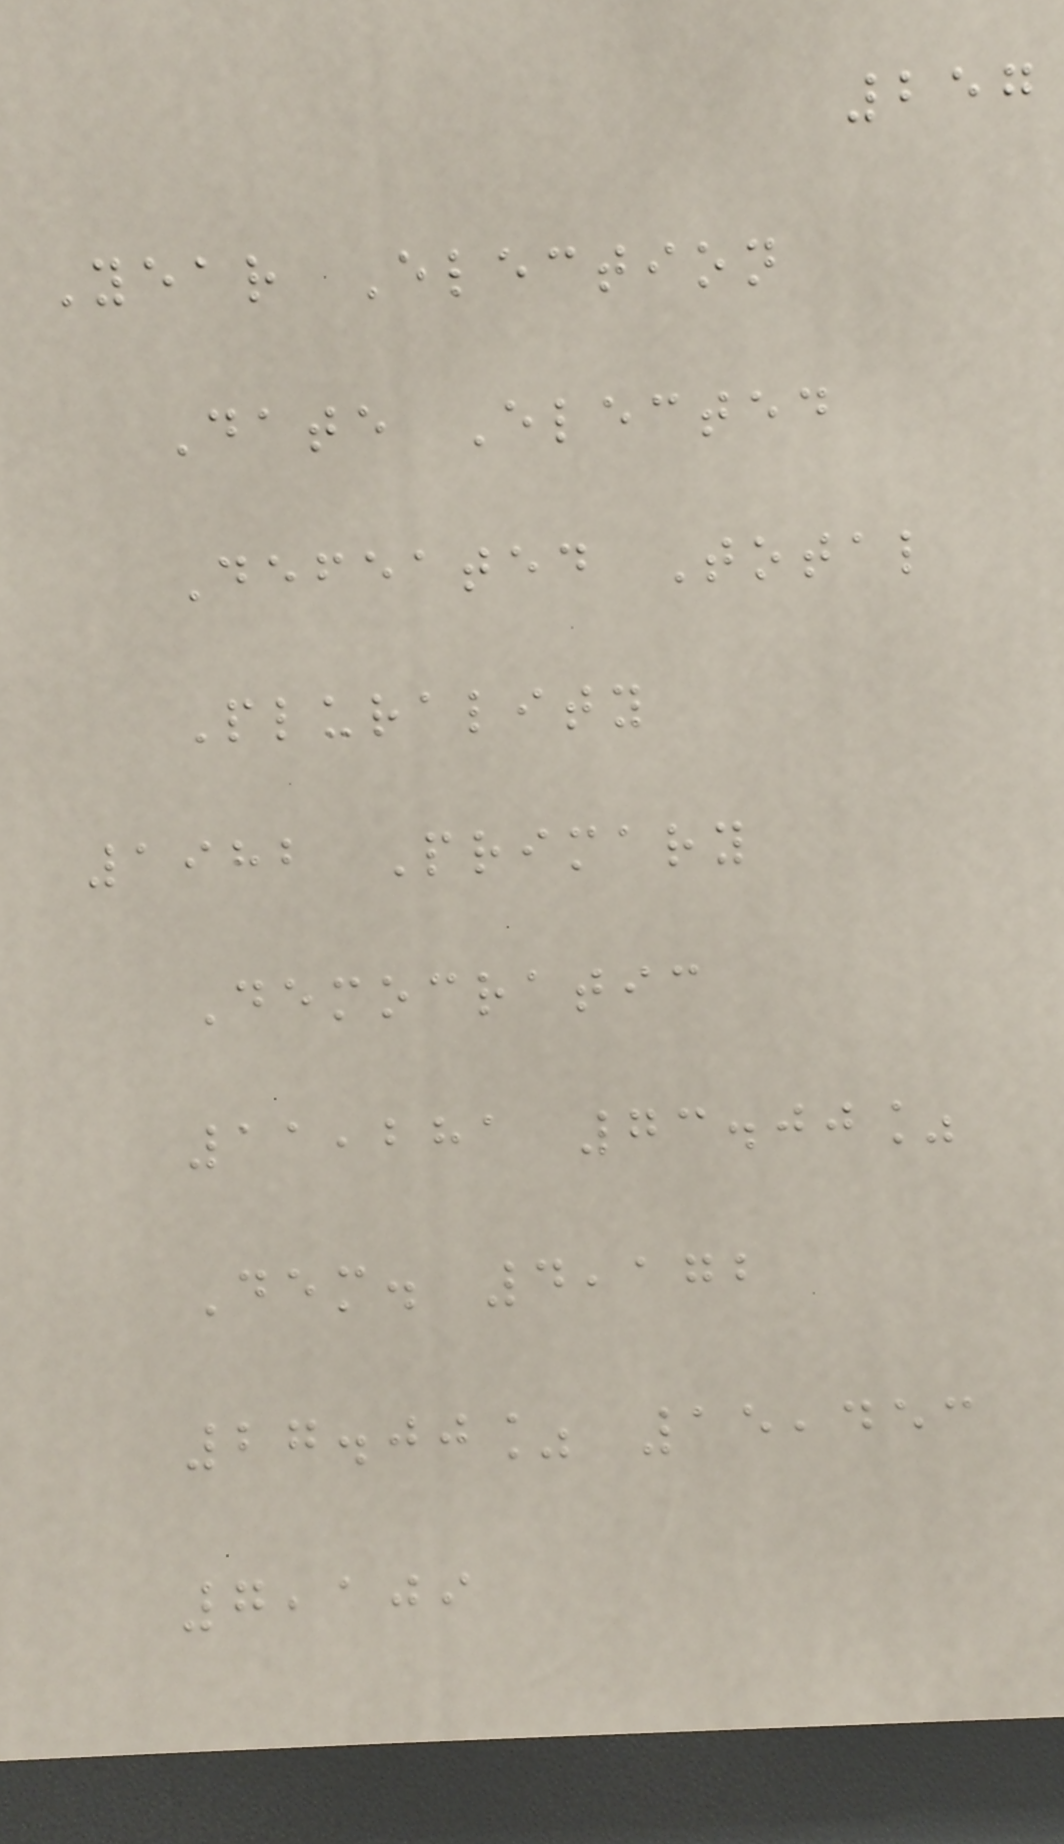257
Year Election
Date Elected
Defeated Total
Plurality
1982 Primary
Democratic
11,281 73.00%
Dem. 4,172
27.00% 15,453
7,109
